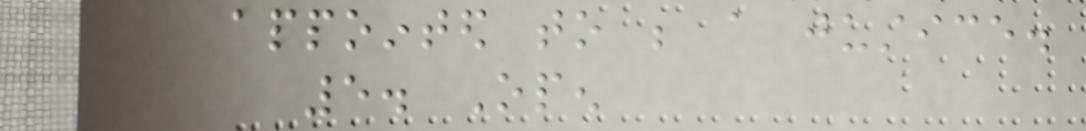appointed to be a justice.
5. Open
